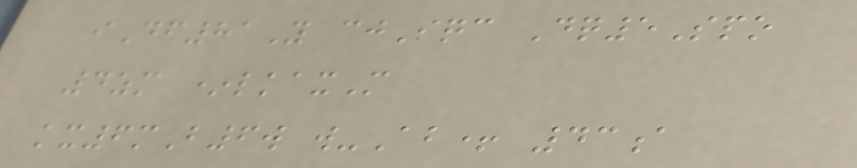iDf81Y cjIqc Dq5Spo
4zm *lkaxM
kx6mB6w w-Ab+ 43a
